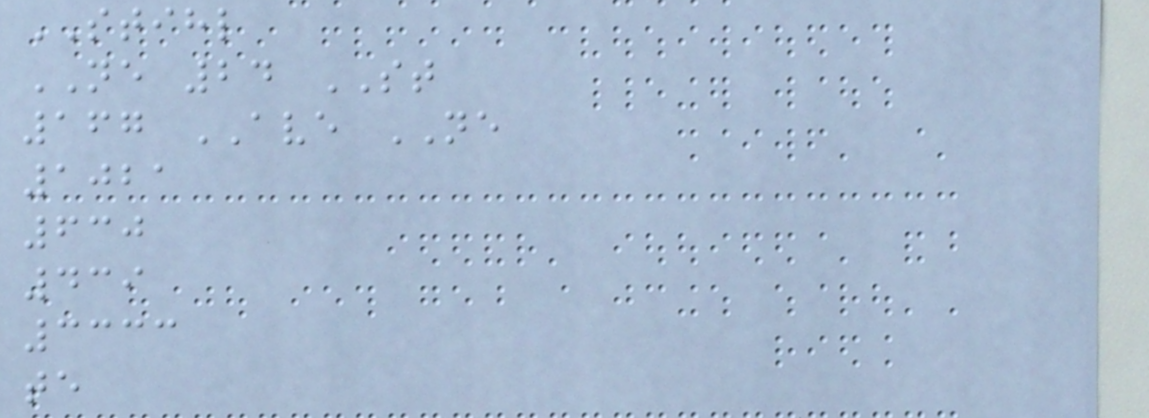STIHL
NE 24 ST
167 AVE NE
1021
630
439
3333
te
